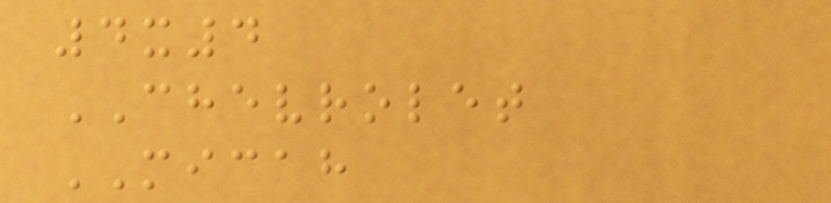4x4
CHEVROLET
MICAH
